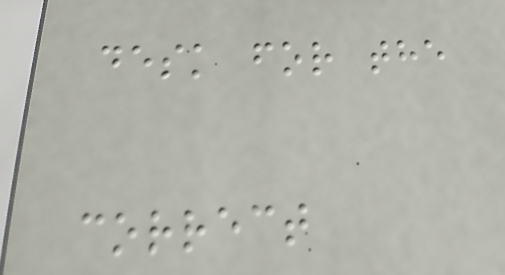desk for the
correct
